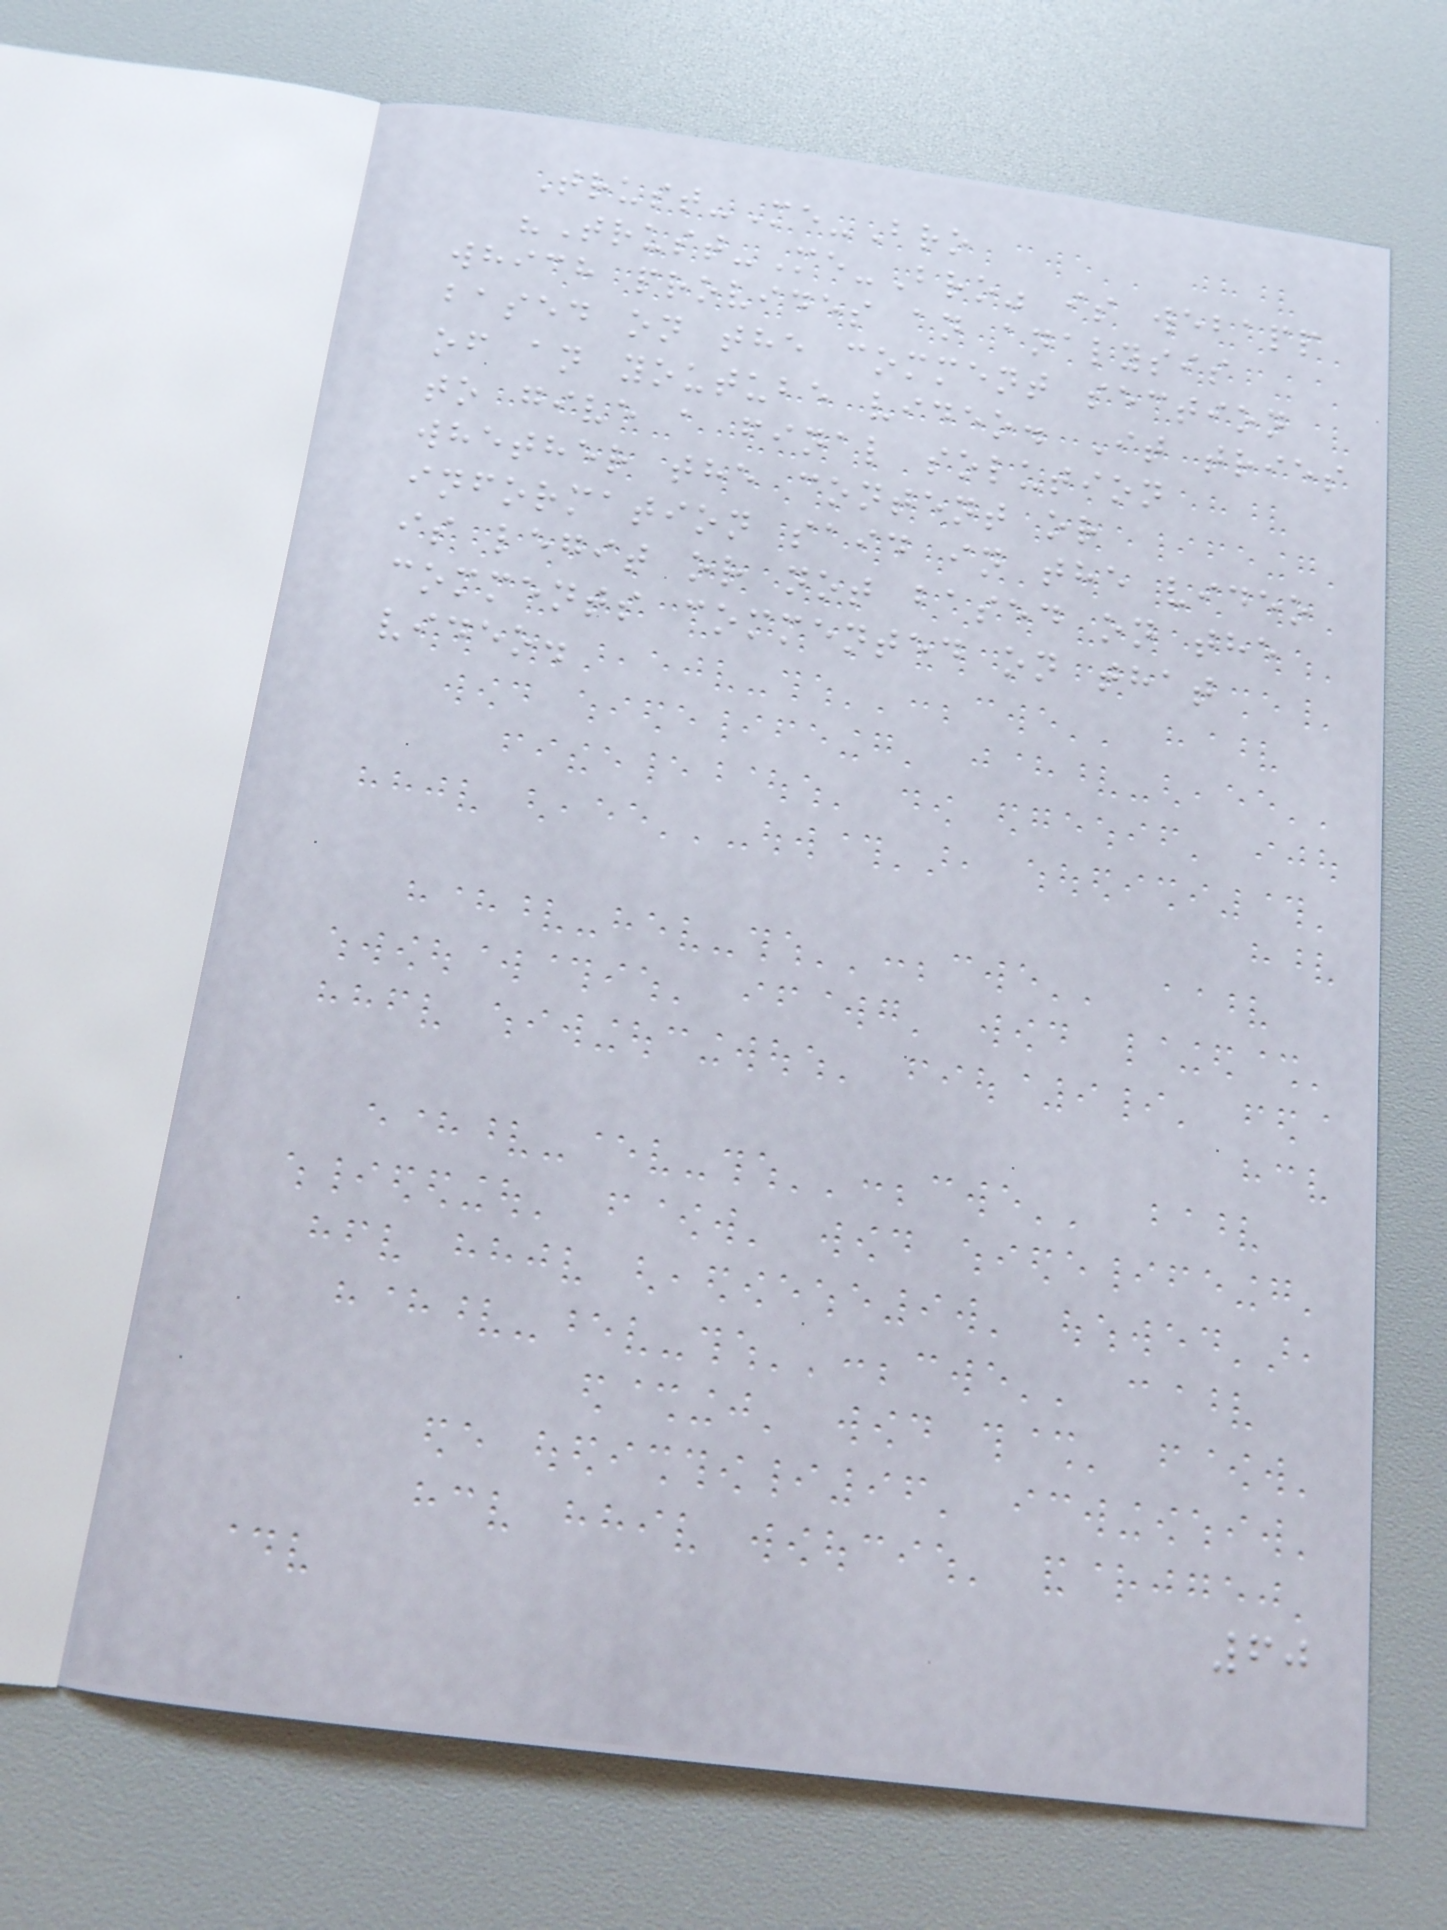Trust-Me-Bro
"Trust-Me-Bro" is webapp
which provides an analysis
based on the comment section
of an youtube video. It tries
to give a final solution
whether the content or
information said in the video
is legit or not based on the
comments commented on that
video.
60
